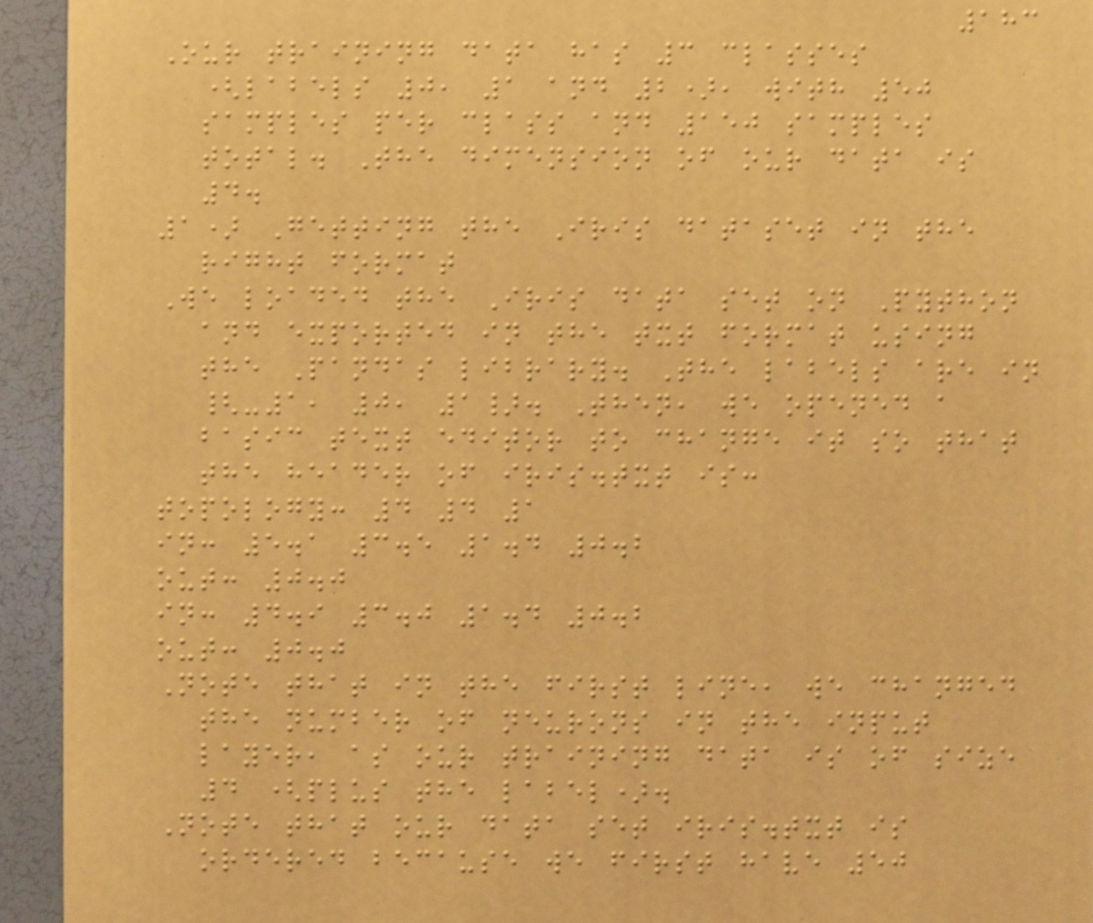183
Our training data has 3 classes
(labels 0, 1 and 2), with 50
samples per class and 150 samples
total. The dimension of our data is
4.
1) Getting the Iris dataset in the
right format
We loaded the Iris data set on Python
and exported in the txt format using
the Pandas library. The labels are in
{-1, 0, 1}. Then, we opened a
basic text editor to change it so that
the header of iris.txt is:
topology: 4 4 1
in: 5.1 3.5 1.4 0.2
out: 0.0
in: 4.9 3.0 1.4 0.2
out: 0.0
Note that in the first line, we changed
the number of neurons in the input
layer, as our training data is of size
4 (plus the label).
Note that our data set iris.txt is
ordered because we first have 50
